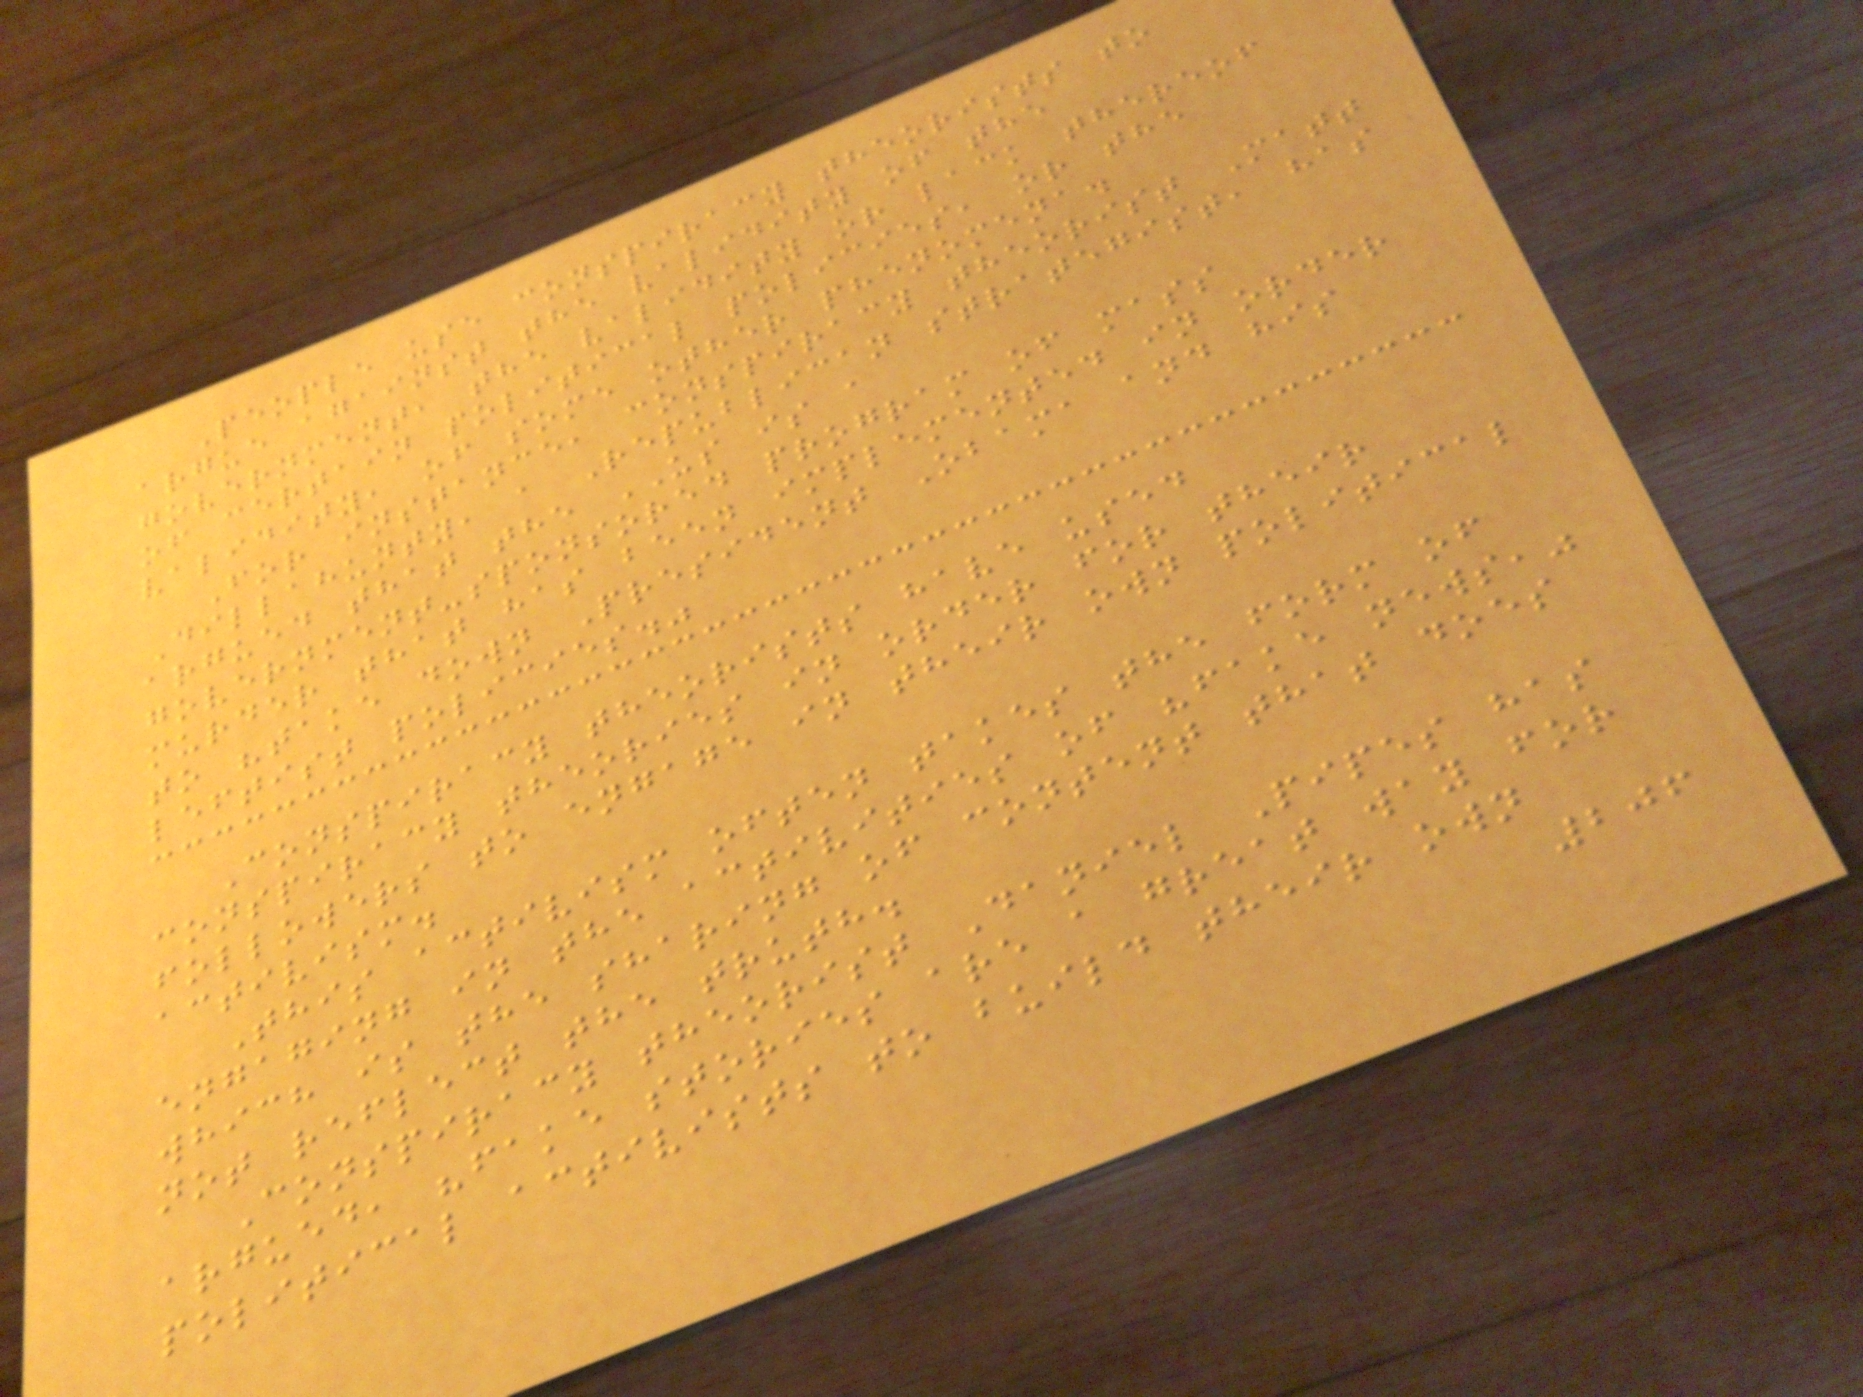People use conspiracy theorists to
argue against the validity of the
government, the validity or lack thereof
of certain political policies, or the
validity, of some other phenomena.
For instance, conspiracy theorist Matt
Dillahunty, a Republican strategist, has
argued that the US is a
government-sponsored program of mass
murder that has been implemented in order
to "take down President Obama and his
leftist policies."
Conspiracy theorists have used
conspiracy theories in order for their
followers to engage in their own political
activism.
This activism often takes the form of
engaging in the activities of "fake news,"
which is the sharing of content that does
not reflect the truth.
Conspiracy theorist Daniel Pipes has
argued, "fake stories are a great way for
political activists to build their own
206
